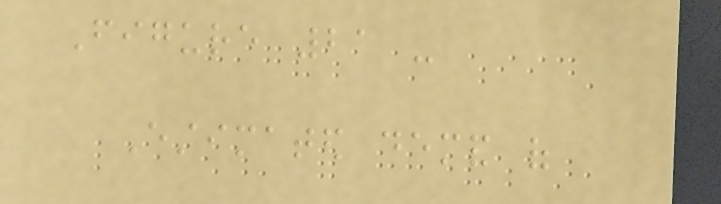Figure 21 -
Estimated demand of
